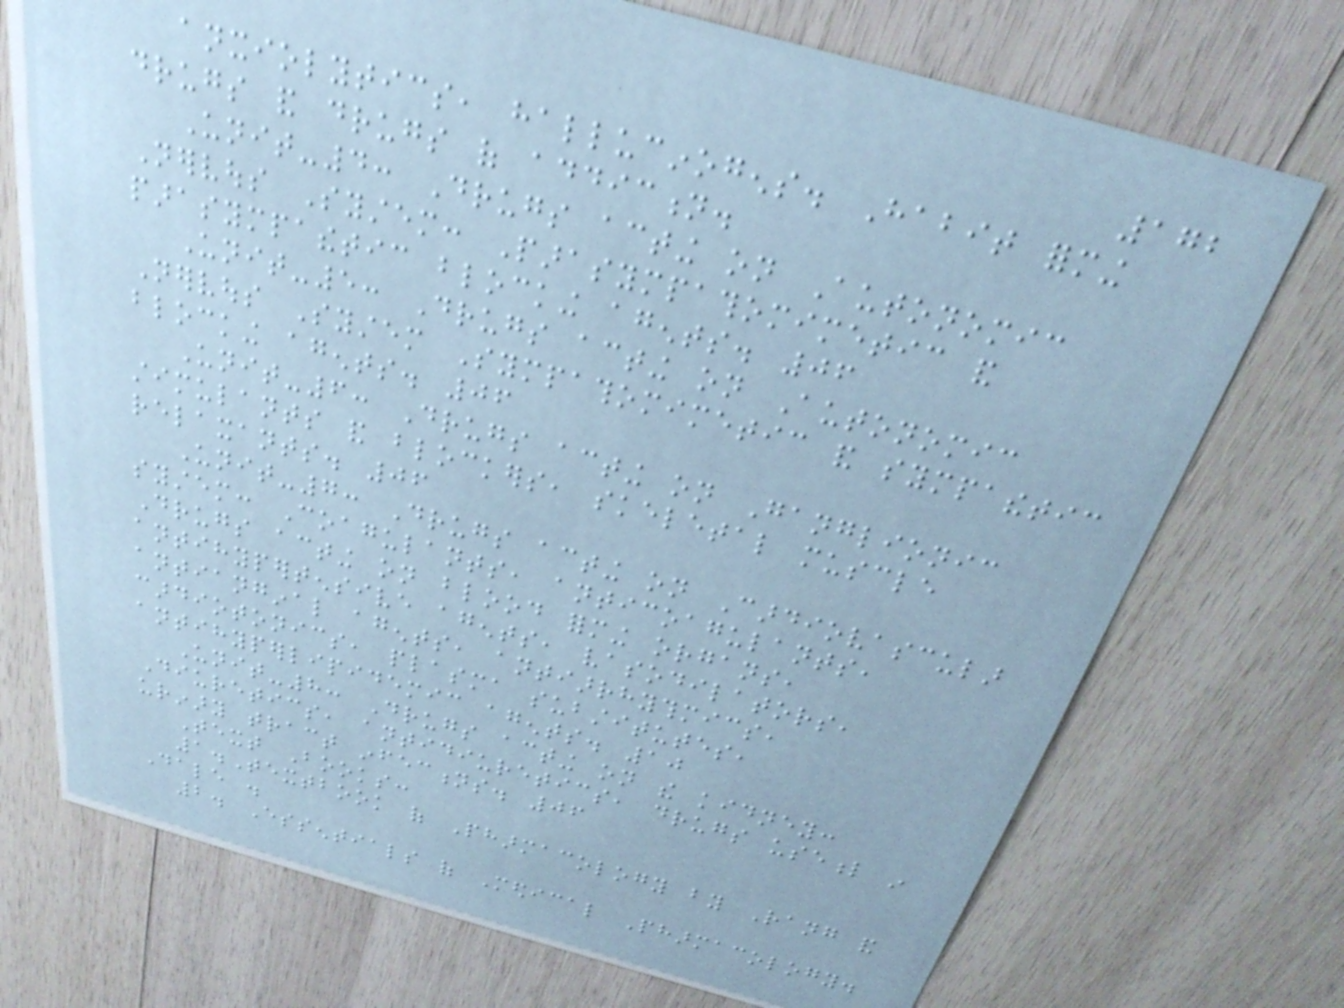172
anxiolytics, hallucinogens. Habit forming
drugs and drugs of addiction.
Unit-4: Drugs acting on Autonomic
Nervous System: Parasympathomimetic and
parasympathetic blocking agents. 06
Unit-5: Drugs acting on Autonomic
Nervous System Sympathomimetic and sympathetic
blocking agents. 06
Unit-6: Drugs acting on Ganglionic
stimulants and blockers, skeletal muscle
relaxants. 06
Unit-7: Drugs acting on Cardiovascular
system: Coagulants, anticoagulants,
Drugs acting on blood forming organs,
antihypertensive agents, vasodilators,
antianginal agents, antiarrhythmics,
cardiotonics, plasma substitutes,
antihyperlipidemic agents. 10
Unit-8: Drugs acting on the kidney:
Diuretics, antidiuretics, drugs useful in
urinary tract infections. 06
Text Books:
1.Textbook of Pharmacology by Rang and
Dale .
2. Essentials of Medical Pharmacology.
